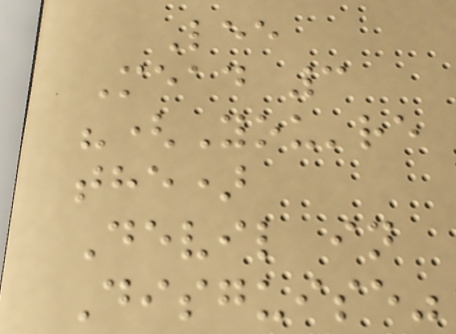Lee
Mead 3
"(You're
the)
Devil in
Disguise"
